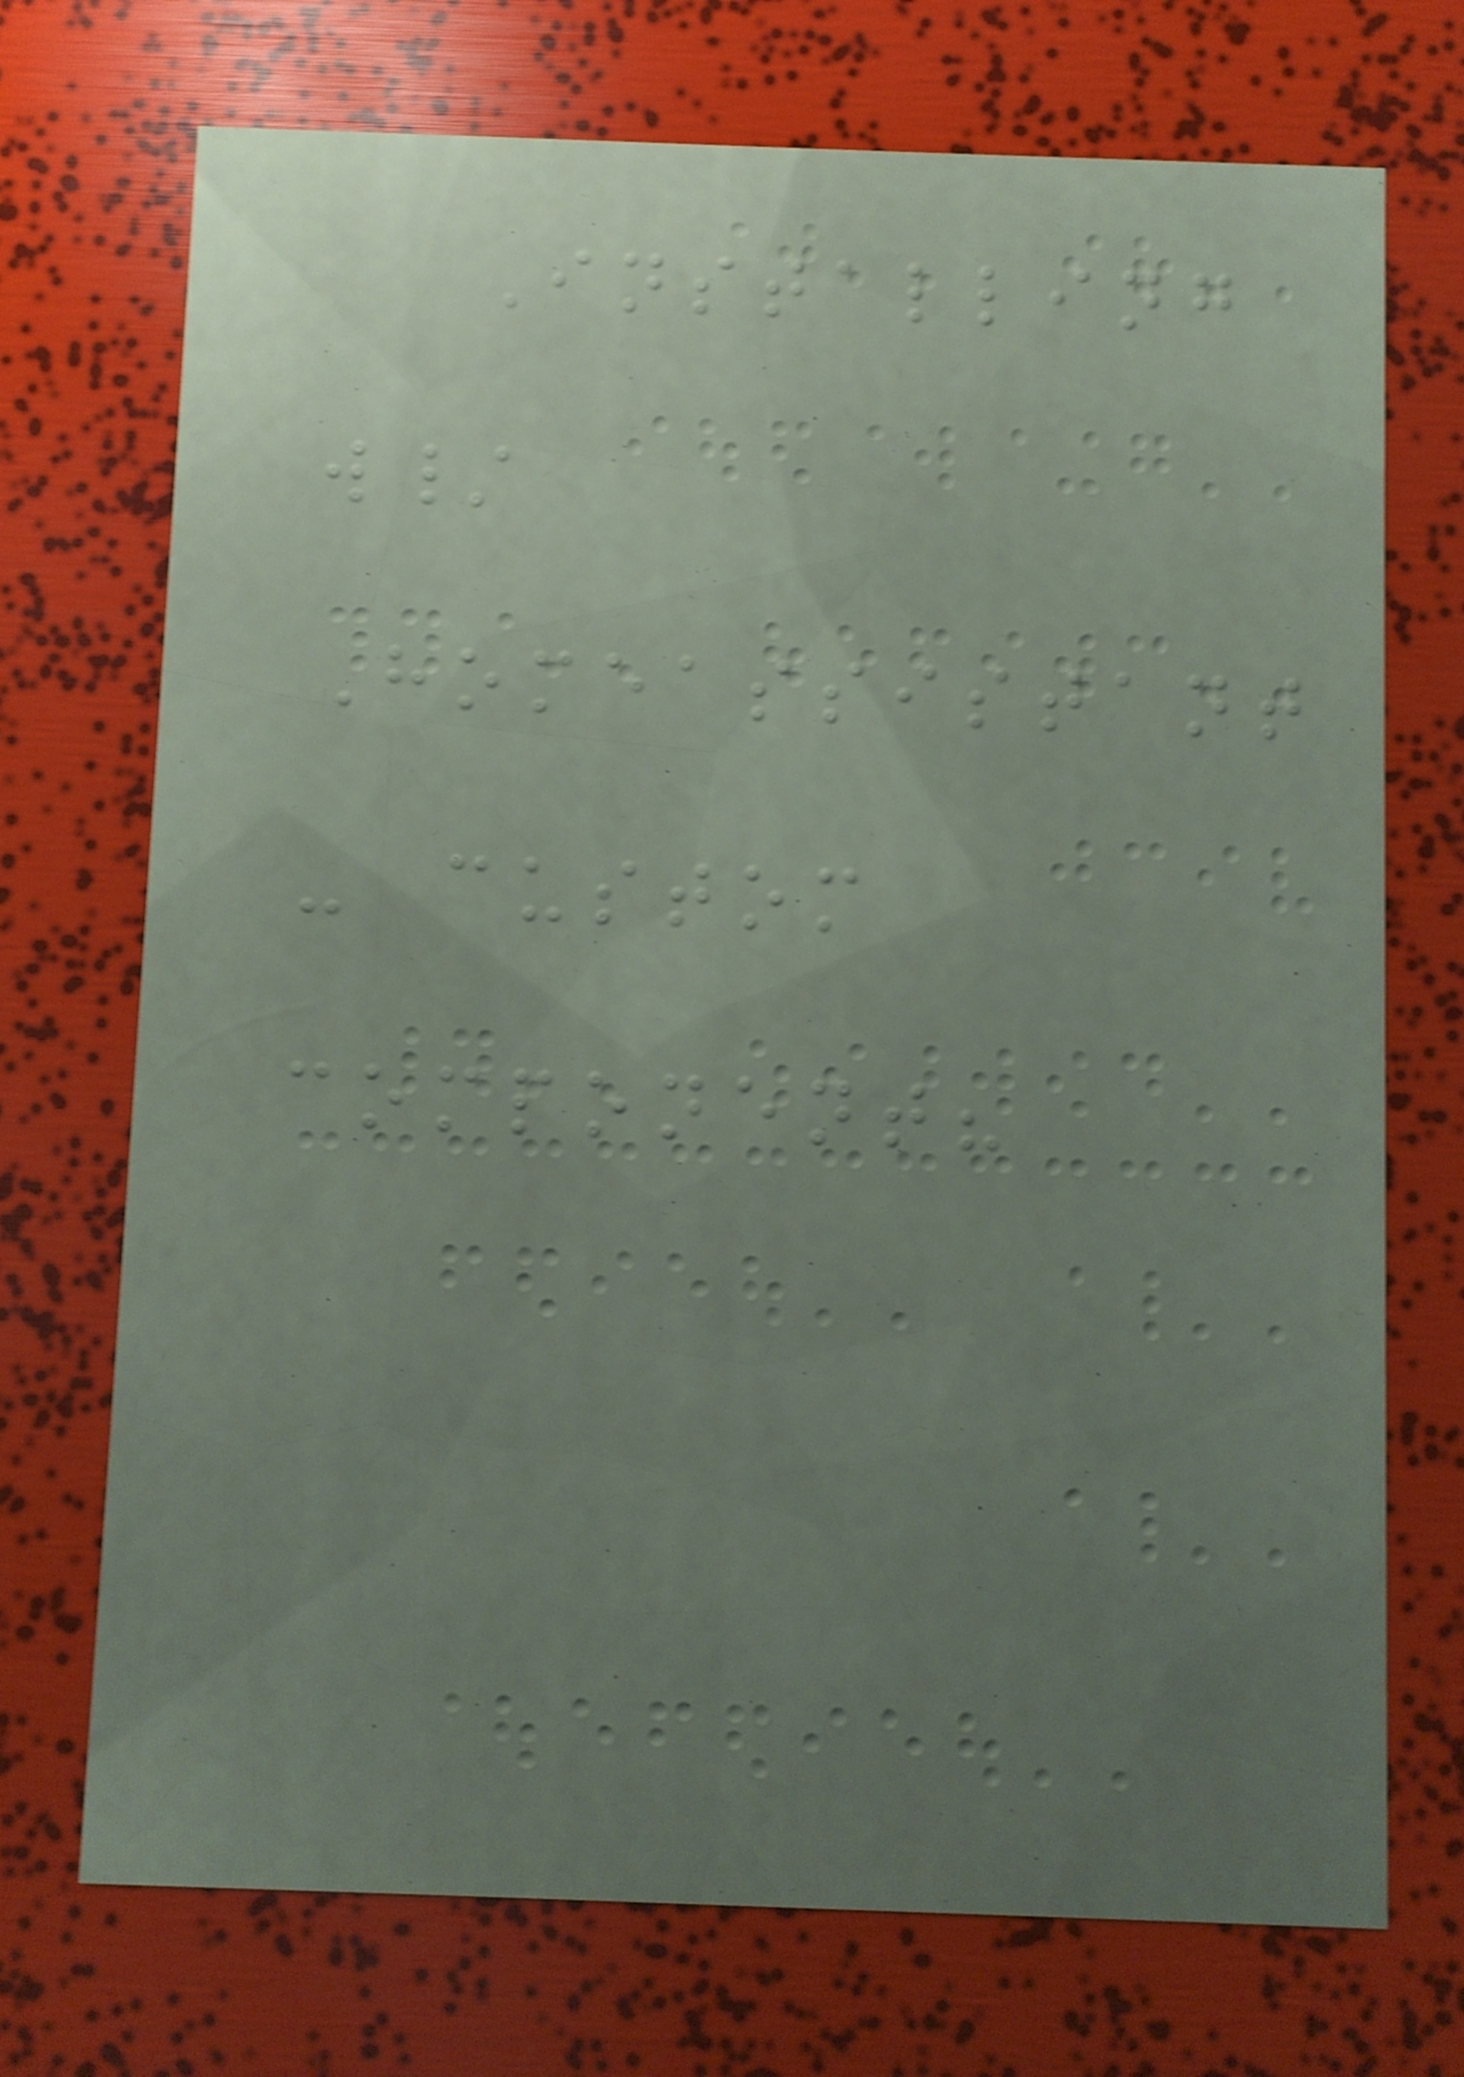Installing
w/
Homeassistant
- custom
component?
